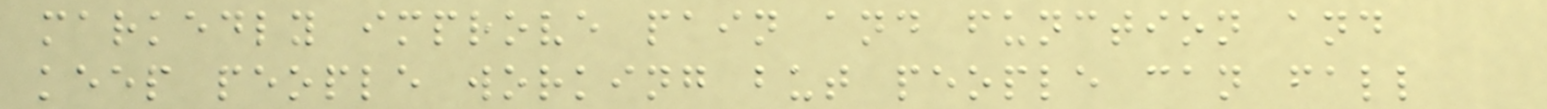markedly improve pain and function and
keep people working but people can fall
